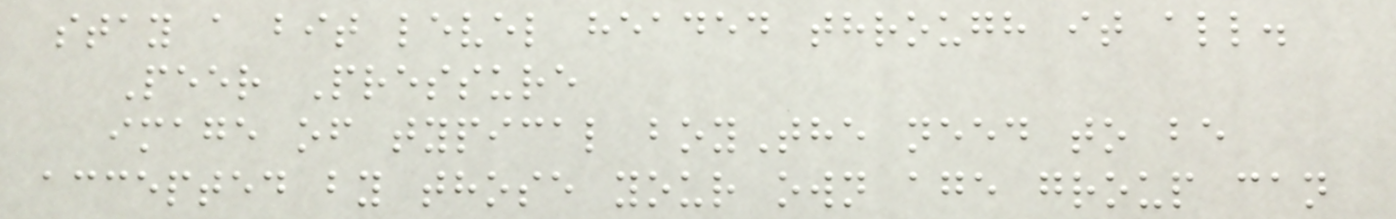stay a bit level headed through it all.
Peer Pressure
image of typical boyThe need to be
accepted by those your own age group can
